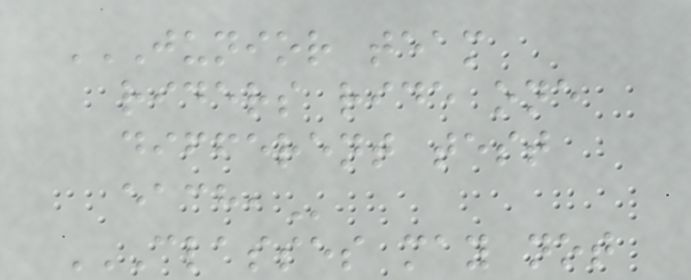JUNIOR TEAM
RIDERS RIDE ONE
DIFFERENT TEST
EACH,
CLASSES MAY NOT
